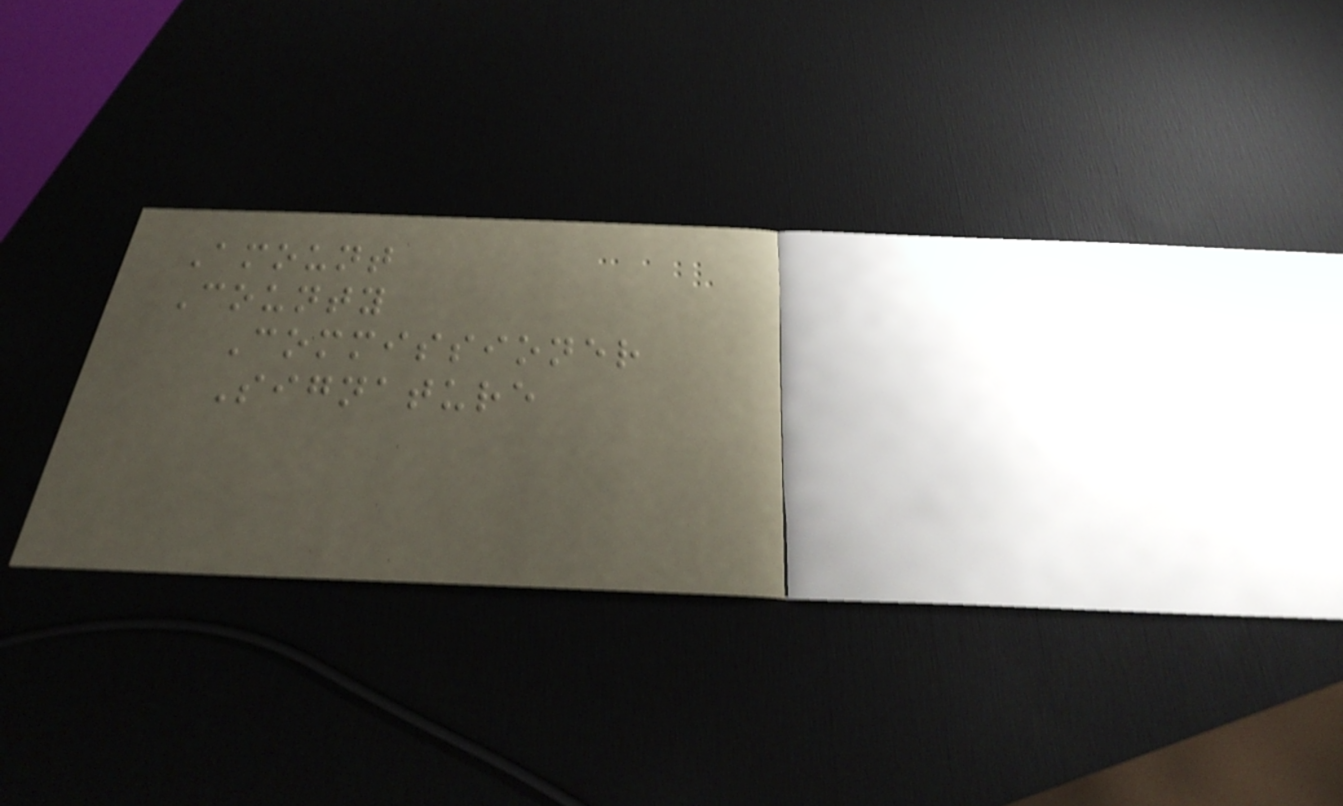Amount
County
Commissioner
Signature
